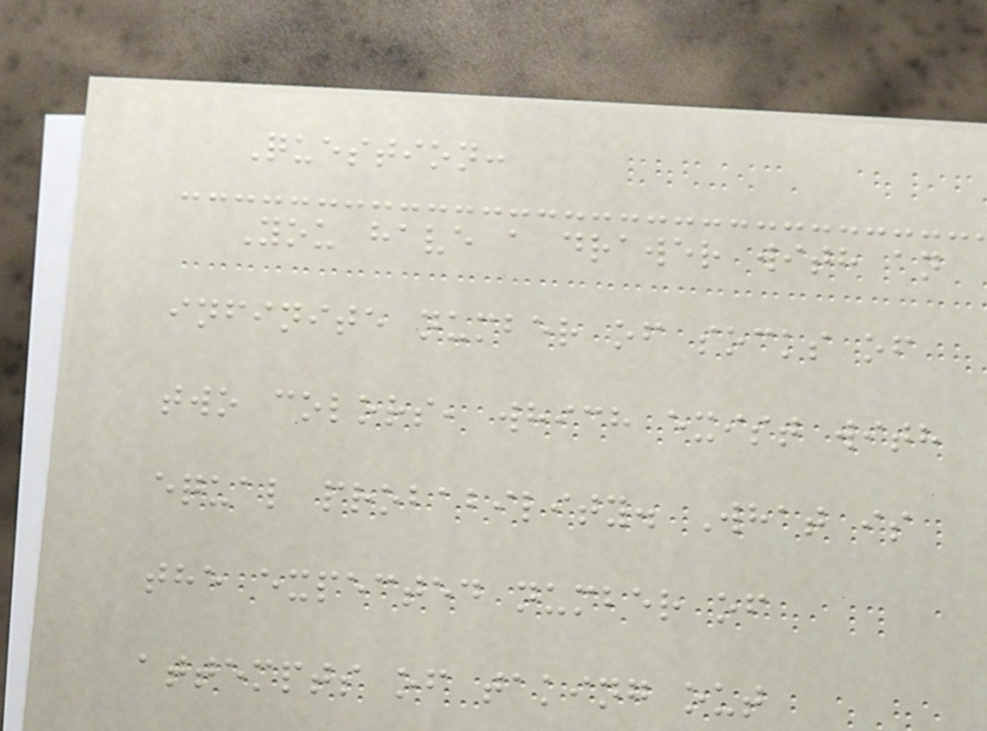Question:
You have a drawer with an
infinite number of socks of
two colors, which exist with
equal probability. What is
the expected number of
attempts of taking out
